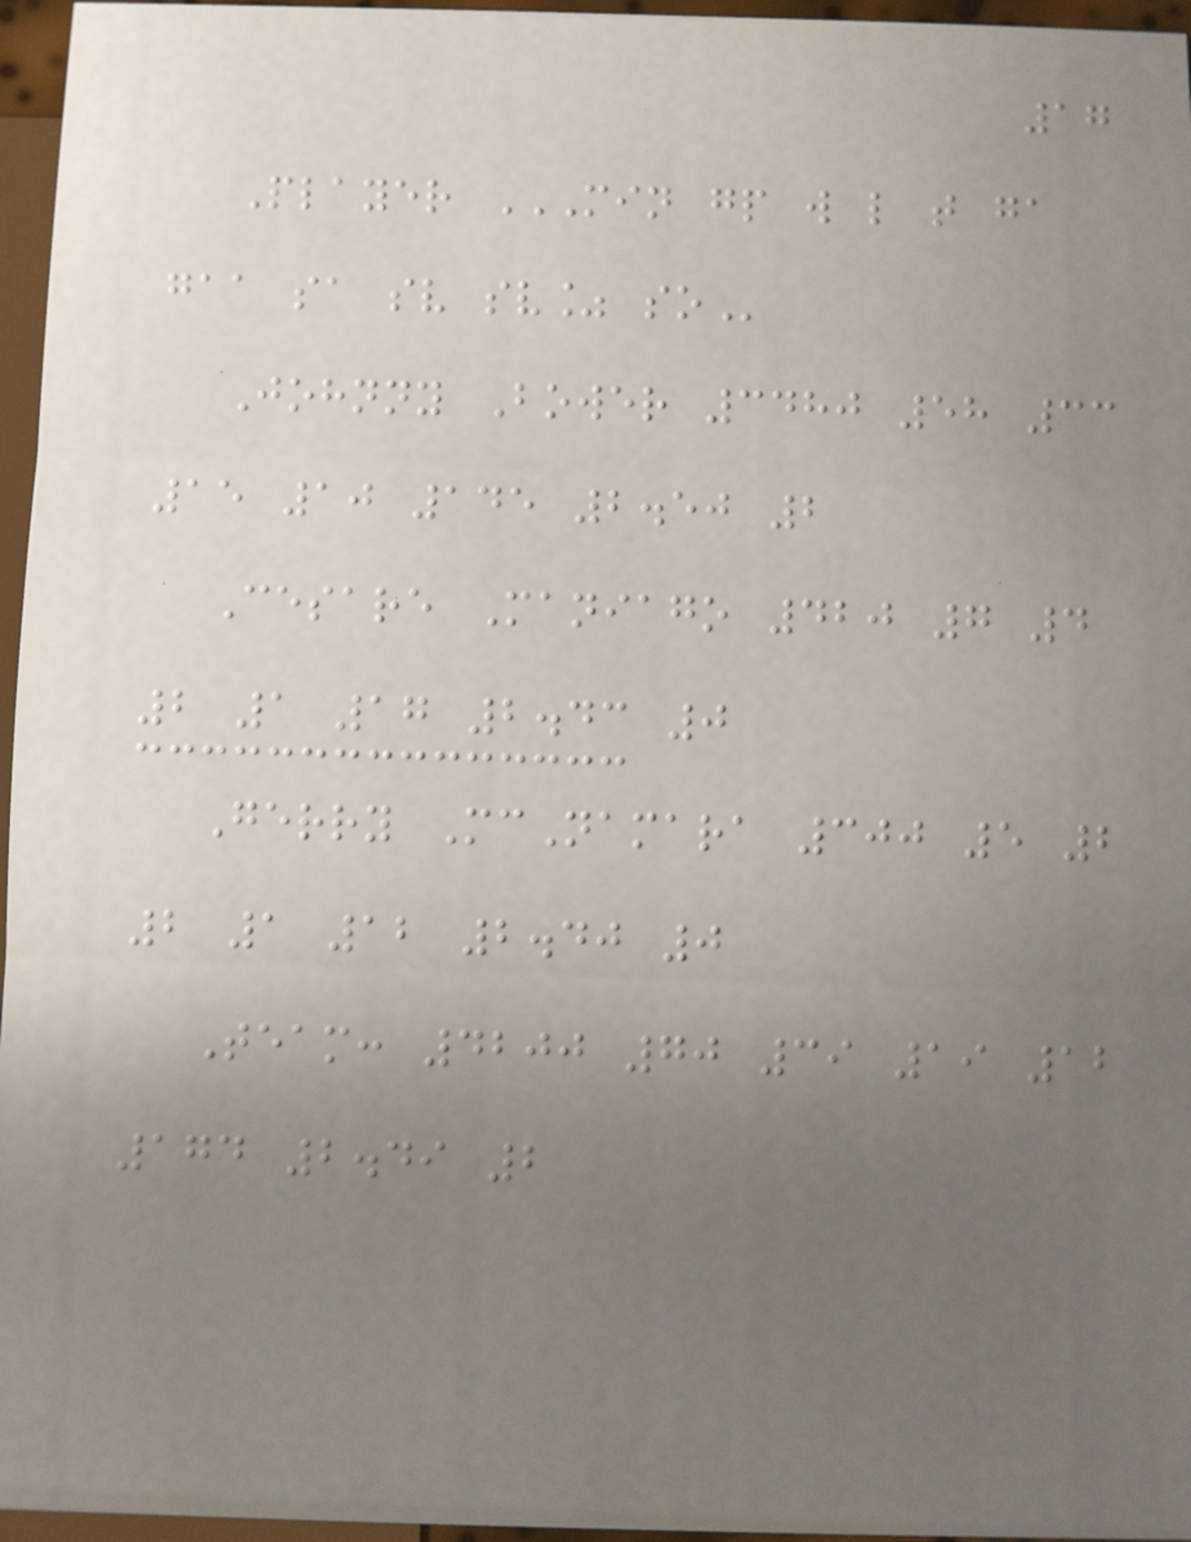17
Player MIN GP W L T GA
GAA SA SV SV% SO
Johnny Bower 3480 58 33
15 10 145 2.50 2
Cesare Maniago 420 7 4
2 1 17 2.43 0
Gerry McNamara 300 5 2
2 1 12 2.40 0
Team: 4200 70 39 19 12
174 2.49 2
